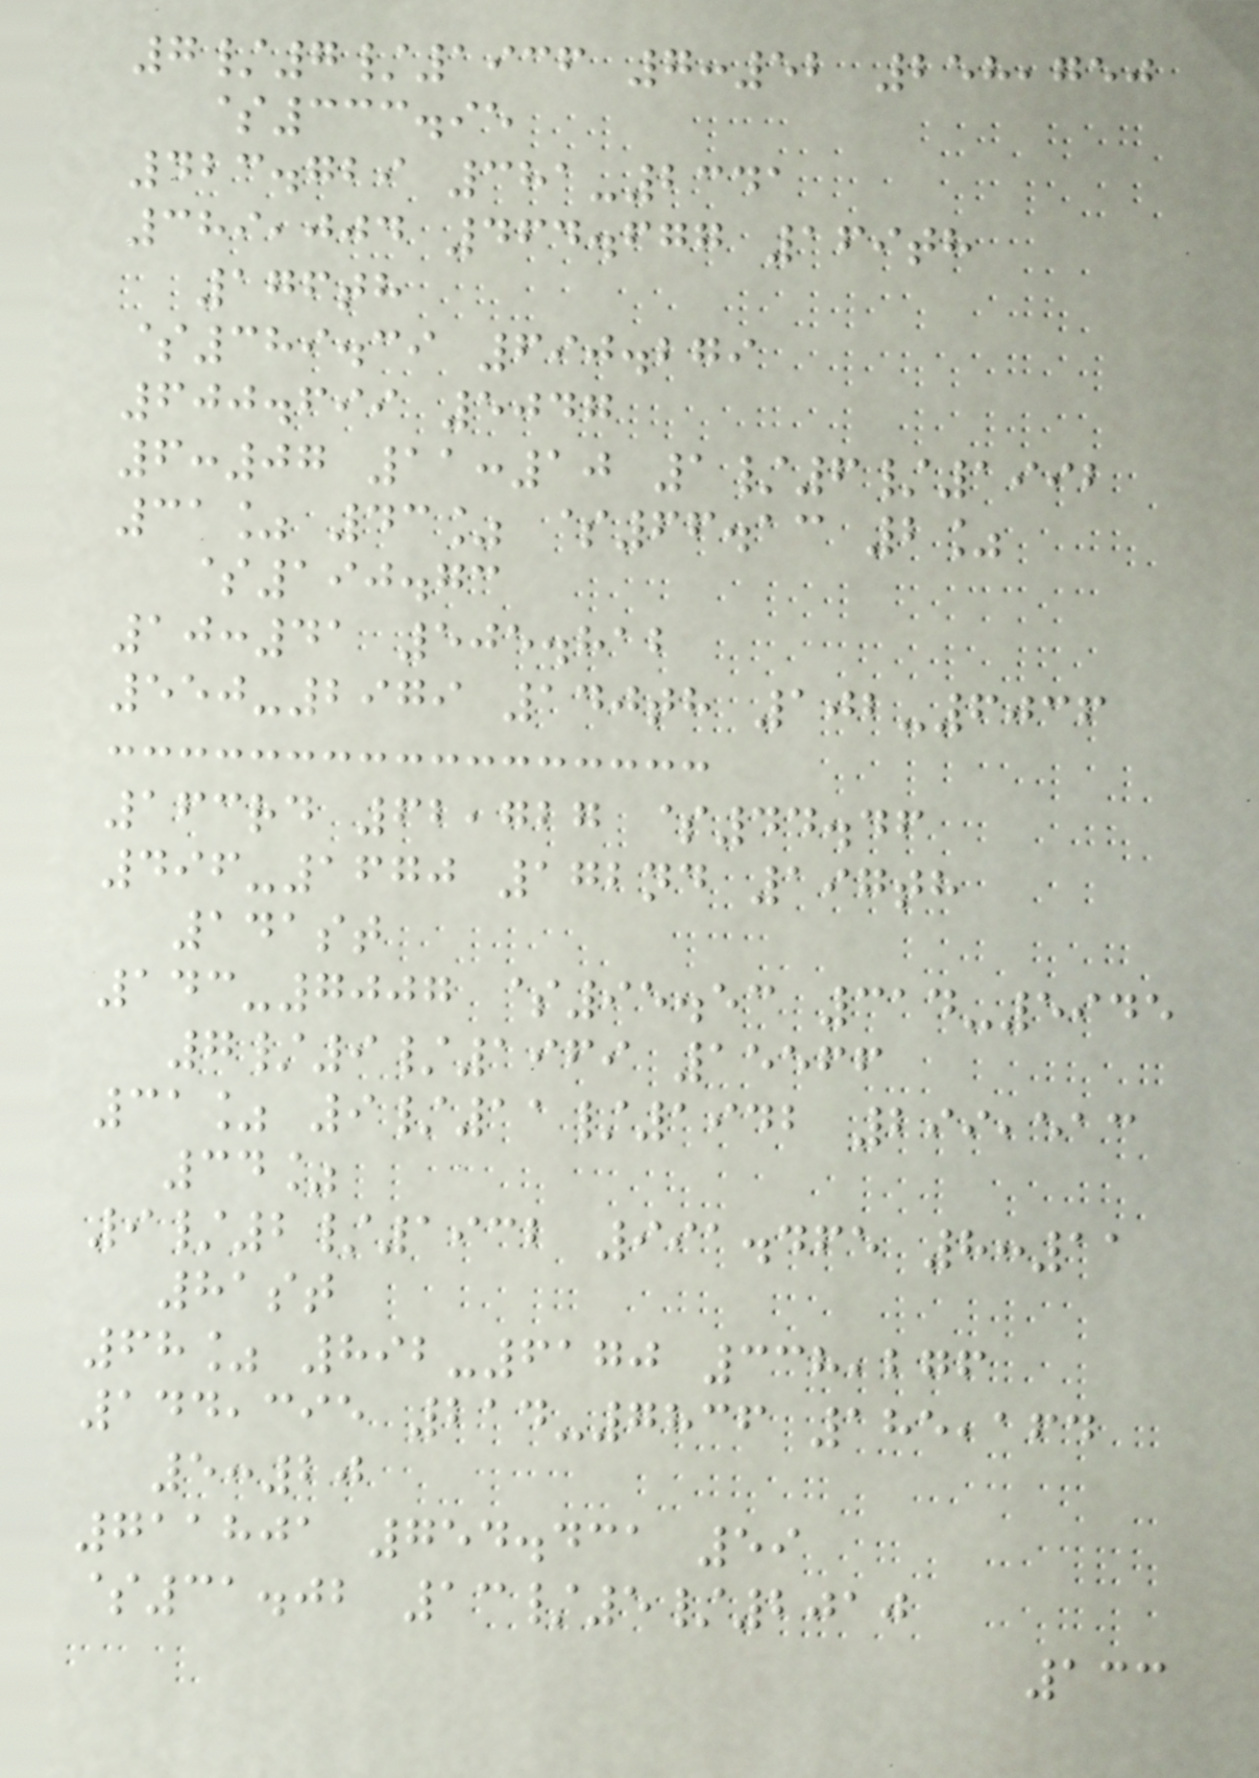7/7/1936 7:52 258,750
$333.95
423.729 381-2341
389,004 464.677 169th
176th
$389.39 690.279
600.699 5047
6:07 11:10 1/6/1992
31% 43% $66.13 2%
$190.73
10:41 505.812
550-2979 140th 102-6036
163rd 62,727 $44.46
496-1670 172nd 197th
141st
143-7007 $95.53 314-5945
7/9/1969 15566
31% 9/11/1942 299,513
34%
9/2/1932 991.465 8:11
81st
68% 892-6170 338,276
144,395 214-7836 185,164
5:20
711801 754.431 59
$31.02 13/5/2010
133
